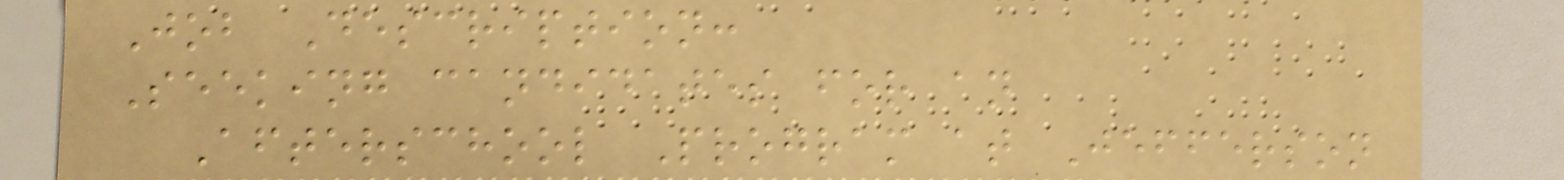Job Description:
Seeking candidates for an
Afterschool Program at Jefferson
